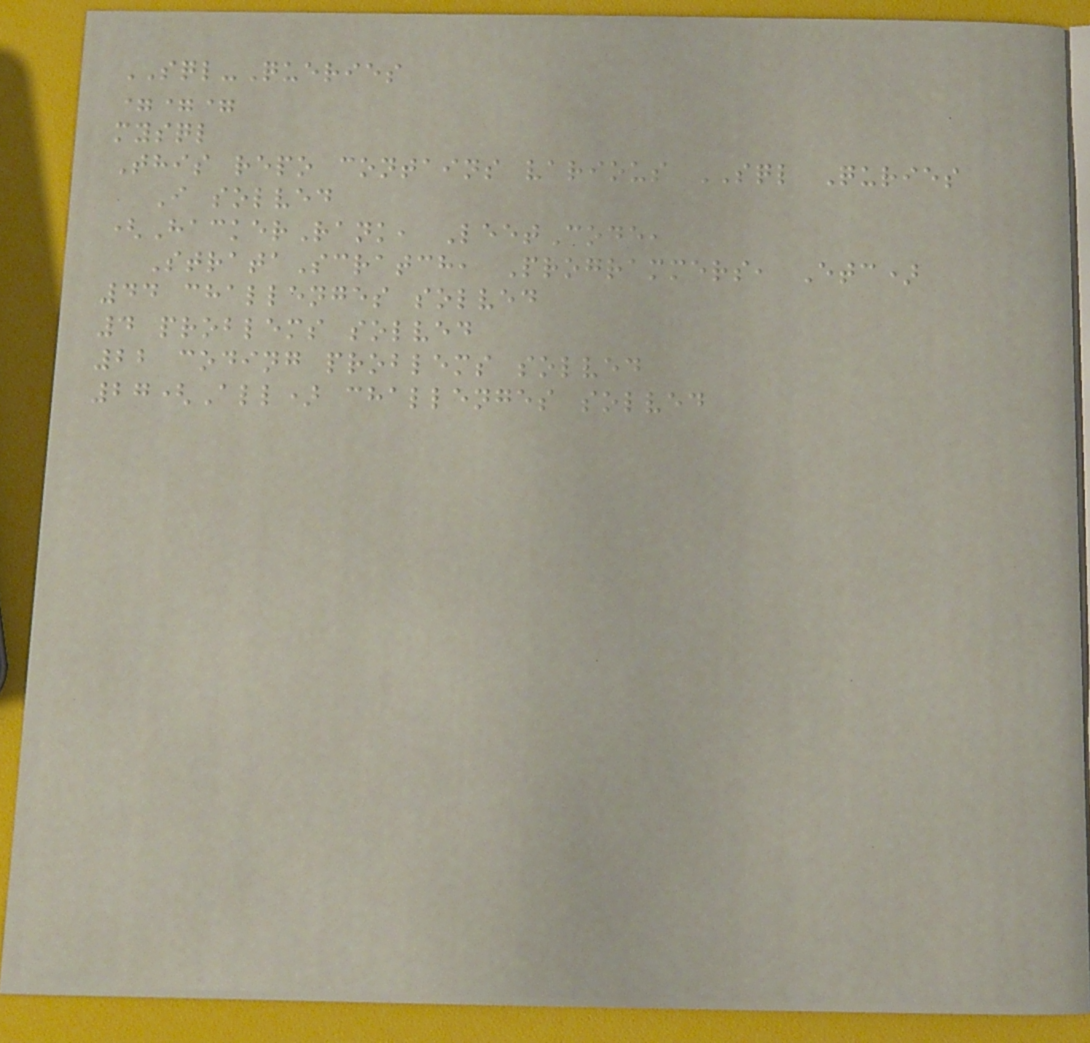SQL-Queries
===
mysql
This repo contains various SQL Quries
I solved
(HackerRank, LeetCode,
StrataScratch, Programmers, Etc)
44 challenges solved
4 problems solved
22 coding problems solved
27(All) challenges solved
